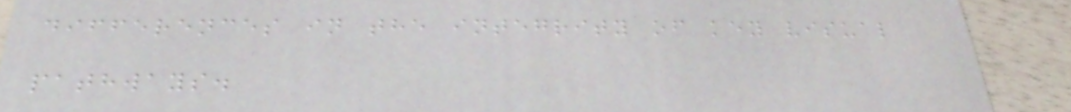differences in the integrity of key visual
pathways.
